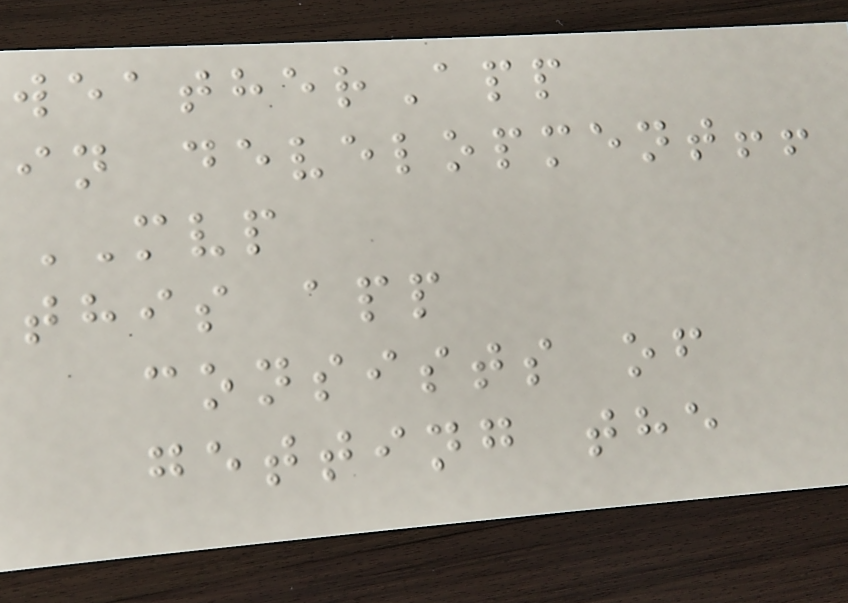weatherApp
in development!!
MVP
this app
consists of
getting the
